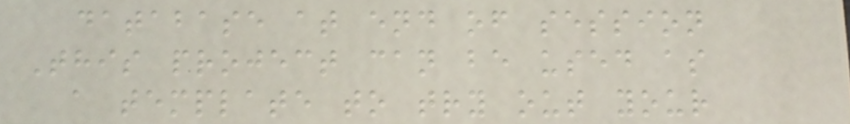database at end of session
This project can be used as
a template to try out your
